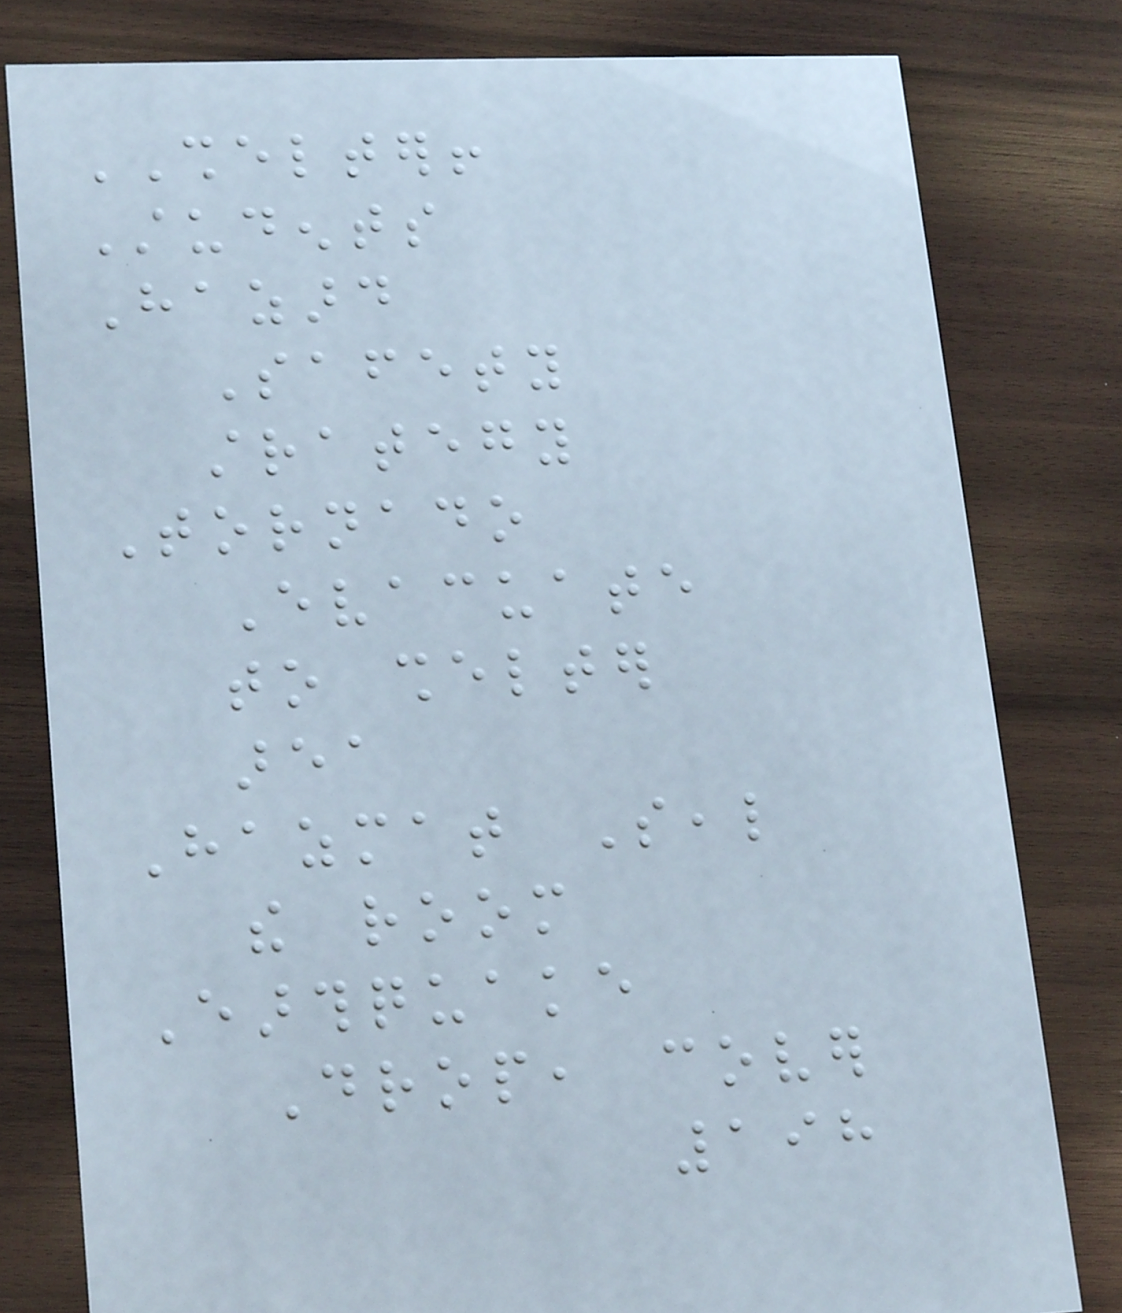SHELTER!
Students
Hazard
Safety
strategy
Tornado
Evacuate
to shelter
area
Hazmat Seal
the room
Earthquake
Drop, cover
198
